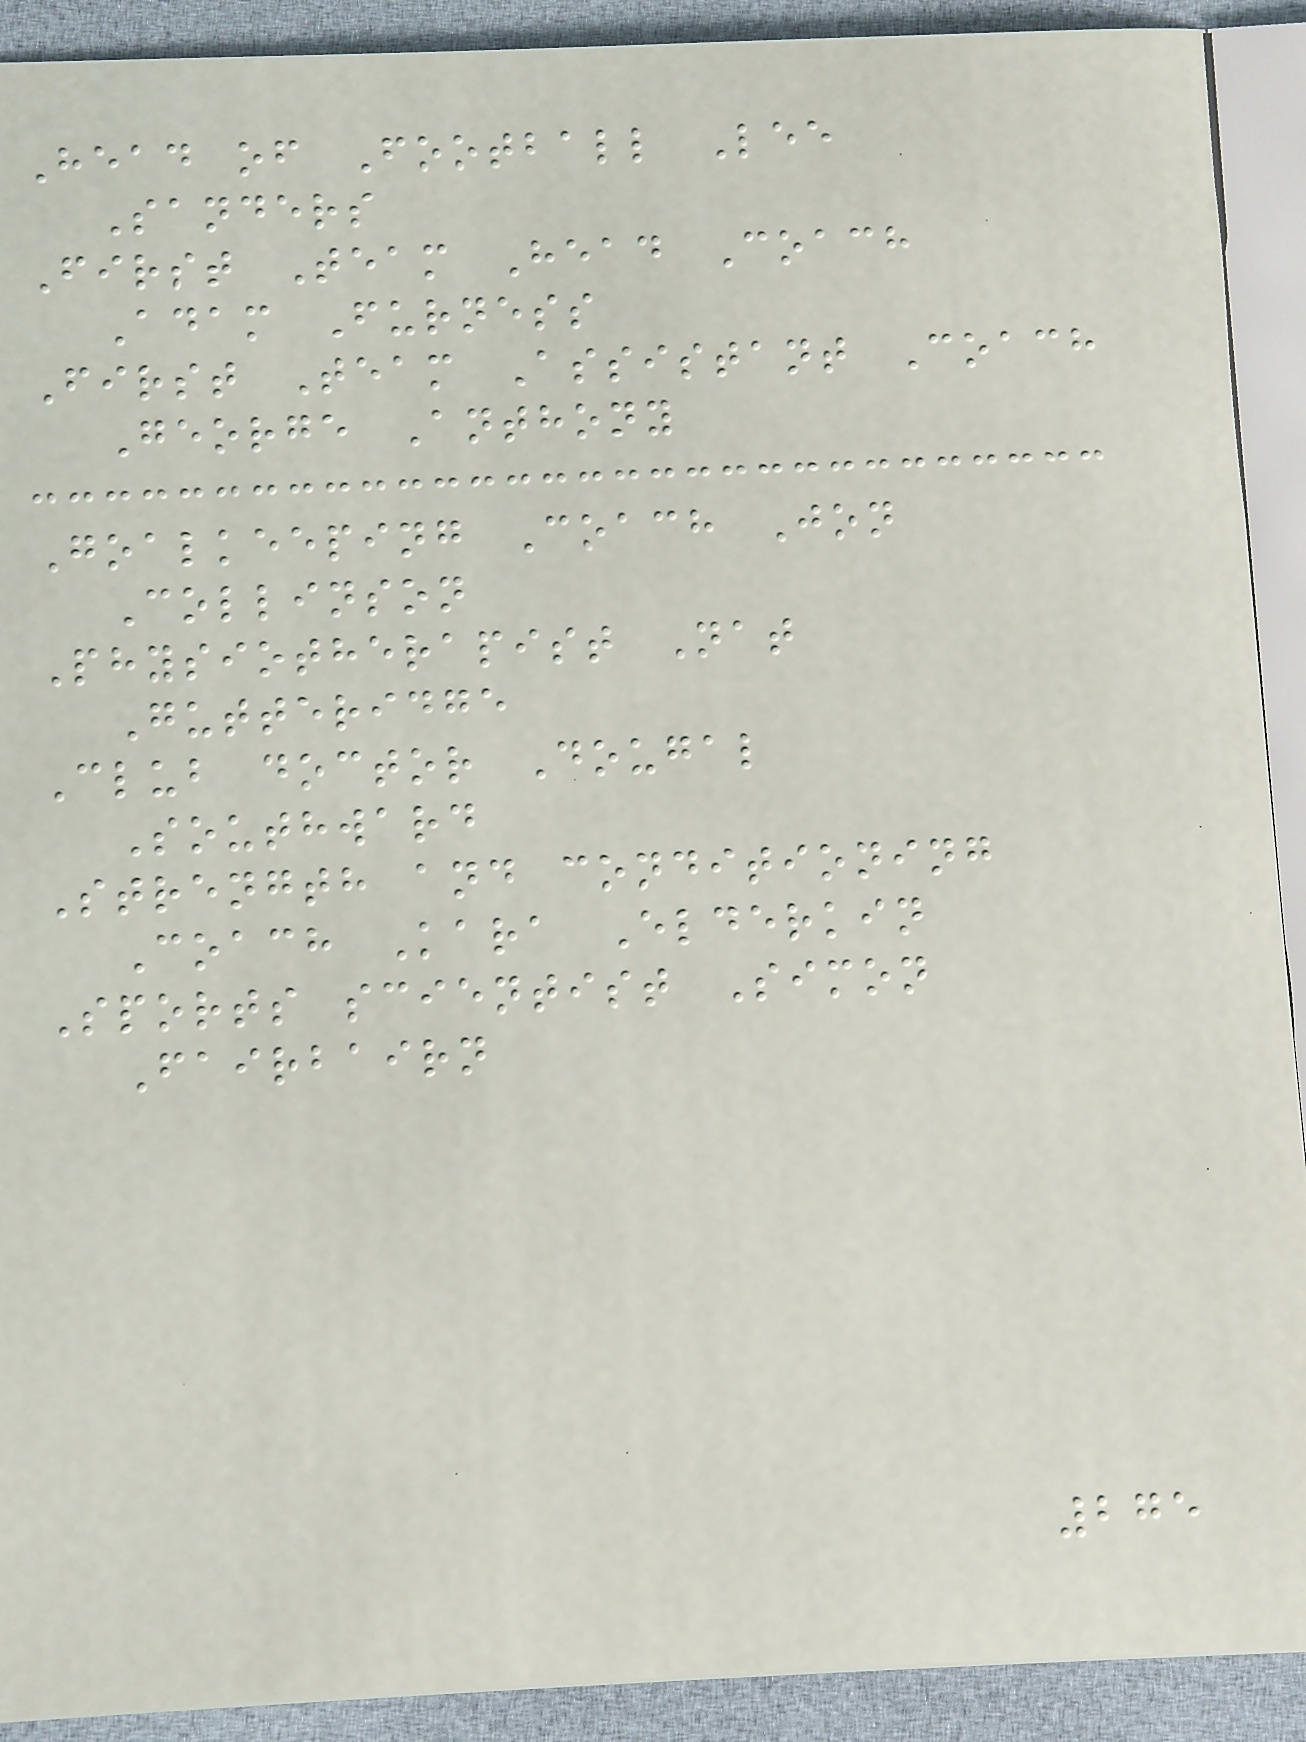Head of Football Lee
Sanders
First Team Head Coach
Adam Furness
First Team Assistant Coach
George Anthony
Goalkeeping Coach Jon
Collinson
Physiotherapist Nat
Gutteridge
Club doctor Dougal
Southward
Strength and conditioning
Coach Kara Elderkin
Sports scientist Simon
Fairbairn
275
